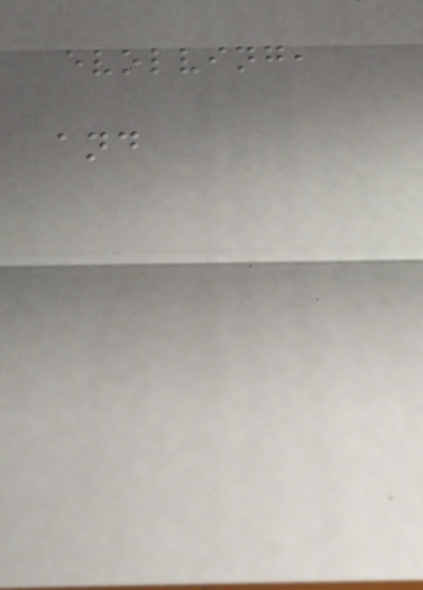evolving,
and
